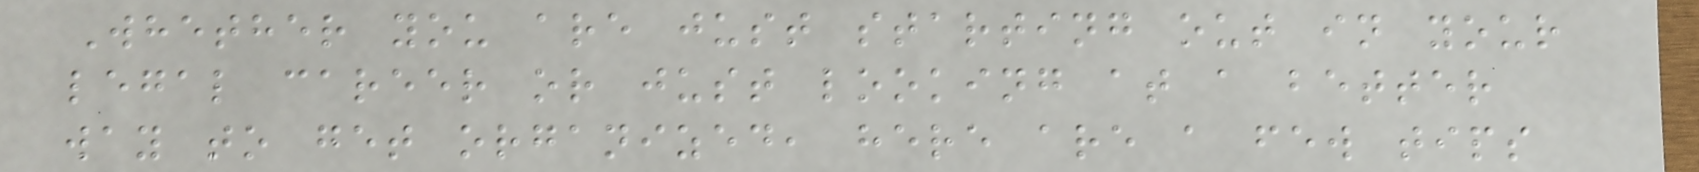Whether you are just starting out in your
legal career or just looking at a better
way to get organized, here are a few tips
